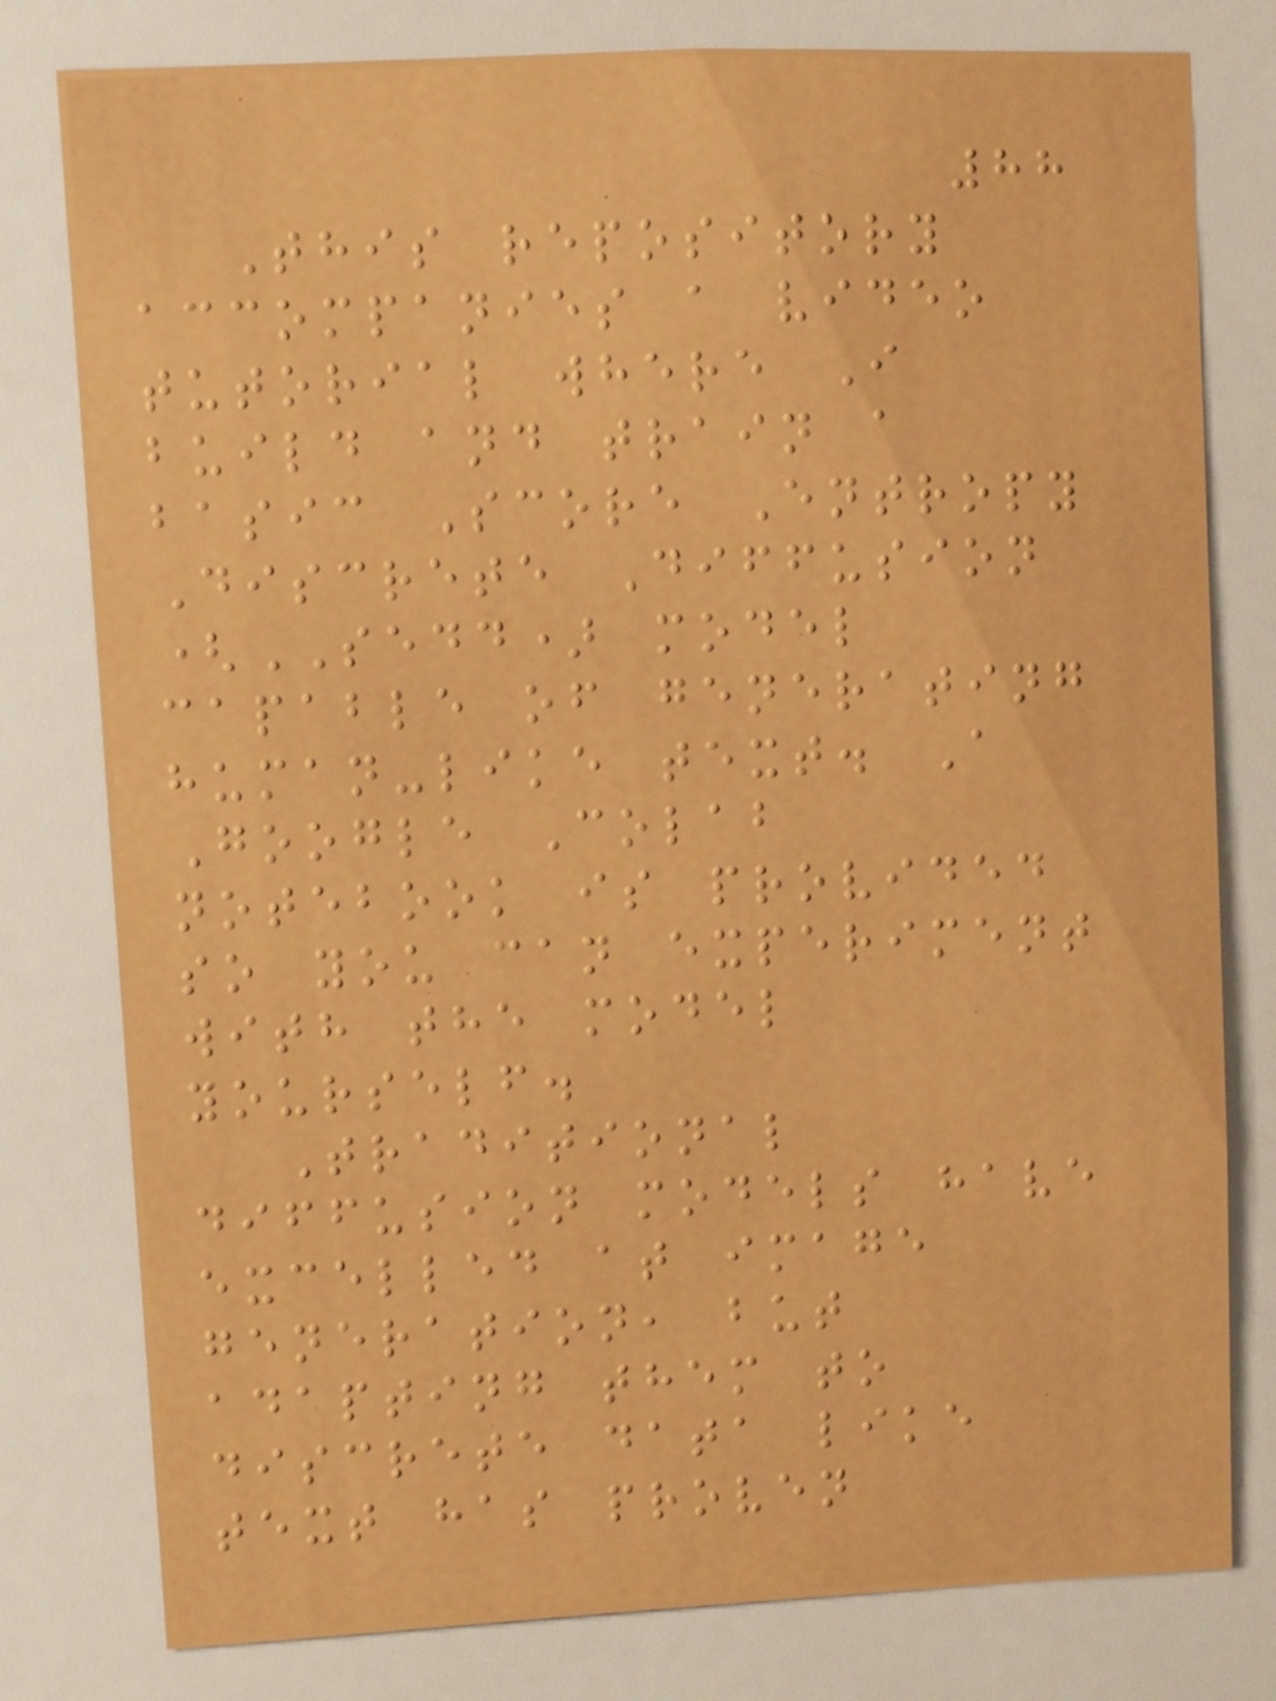88
This repository
accompanies a video
tutorial where I
build and train a
basic Score Entropy
Discrete Diffusion
(SEDD) model
capable of generating
human-like text. A
Google Colab
notebook is provided
so you can experiment
with the model
yourself.
Traditional
diffusion models have
excelled at image
generation, but
adapting them to
discrete data like
text has proven
